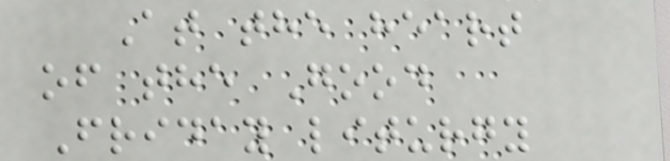At the heart
of the Good
Friday liturgy
